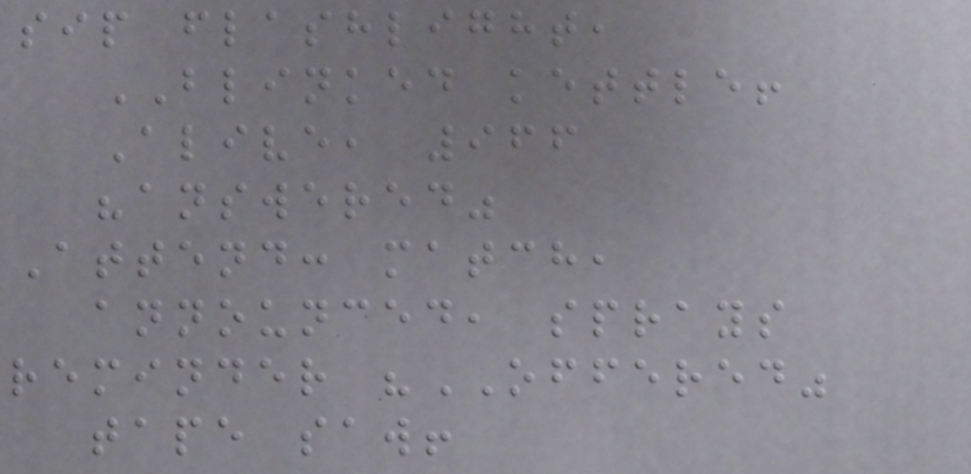sip flashlight,
BLINKED kettle!
Alive, 966
"answered"
Attend: match,
announced, sprays
reminder "OFFERED"
tape saw!
